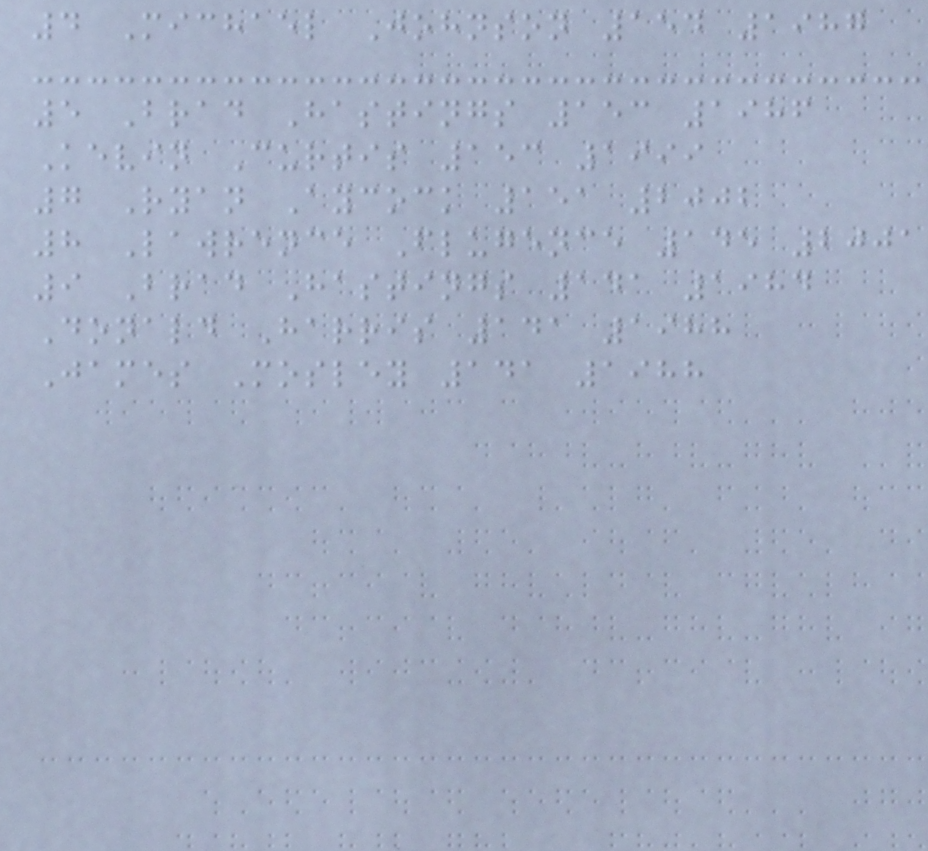4 Michael Johnson 154 1987
5 Brad Hastings 153 1986
Kevin Curtis 153 1999
7 Ryan Aycock 151 2002
8 Lawrence Flugence 145 2001
9 Brad Hastings 141 1984
Donald Harris 141 1988
James Mosley 141 1988
